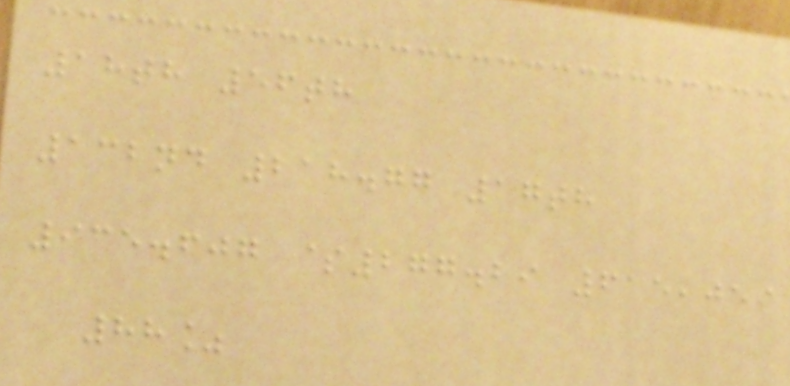18th 56th
132nd 218.77 17th
935.607 $277.29 615,059
88%
